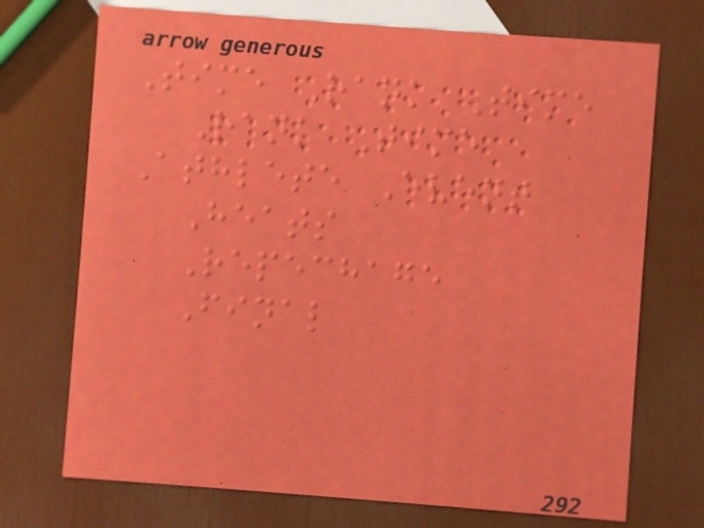Time Rank Time
Rank Time
Athlete Event
Heats
Repechage
Final
